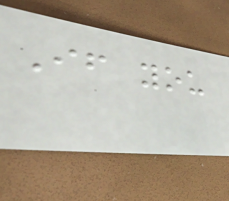If you
